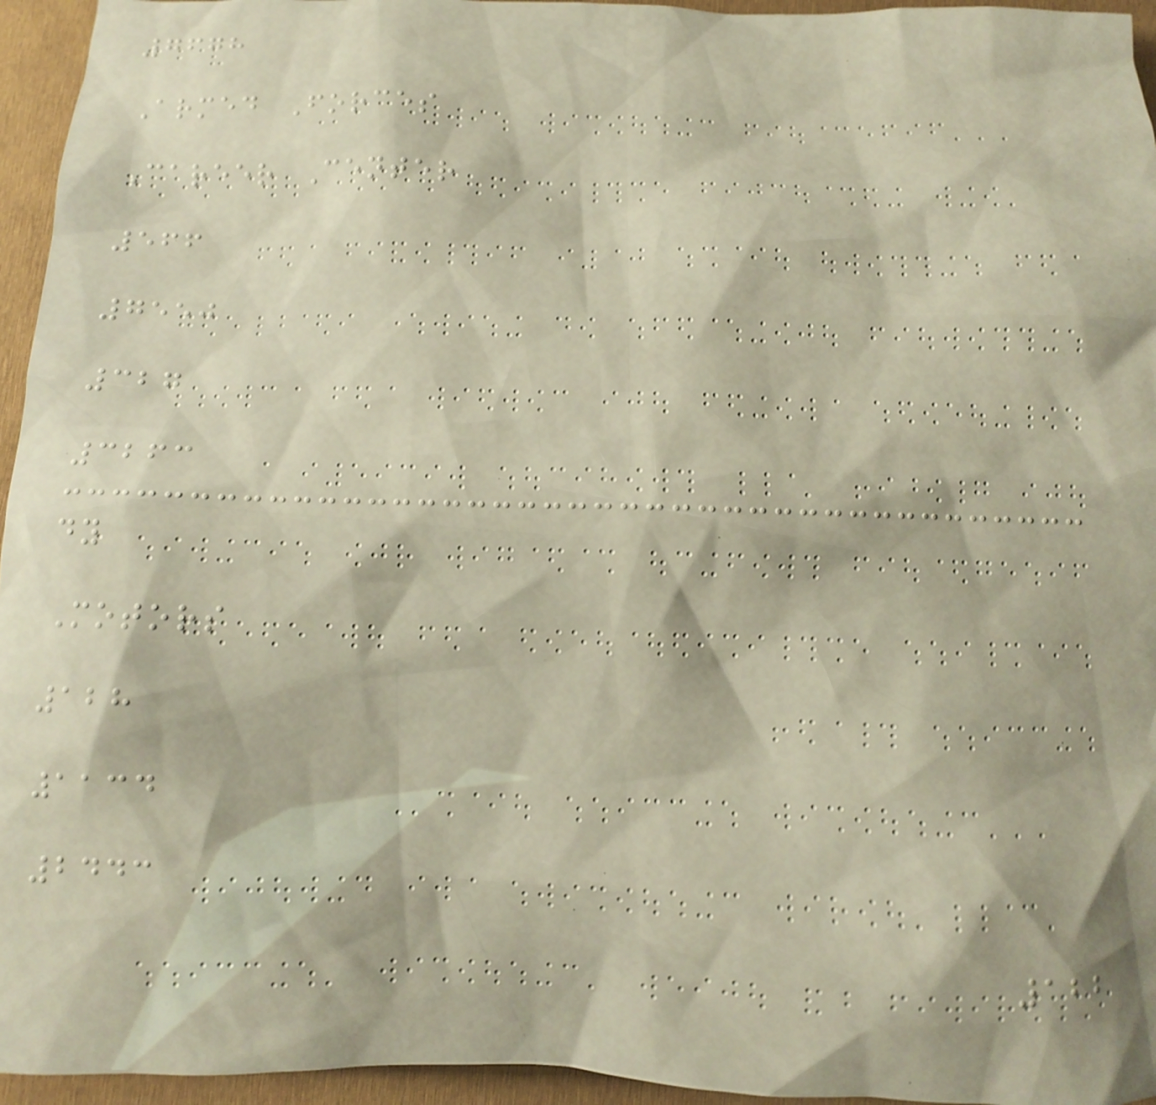7678
Armed Forces
Career Center
566
7550
327
3263
dy
Motors
128
1134
2443
122
